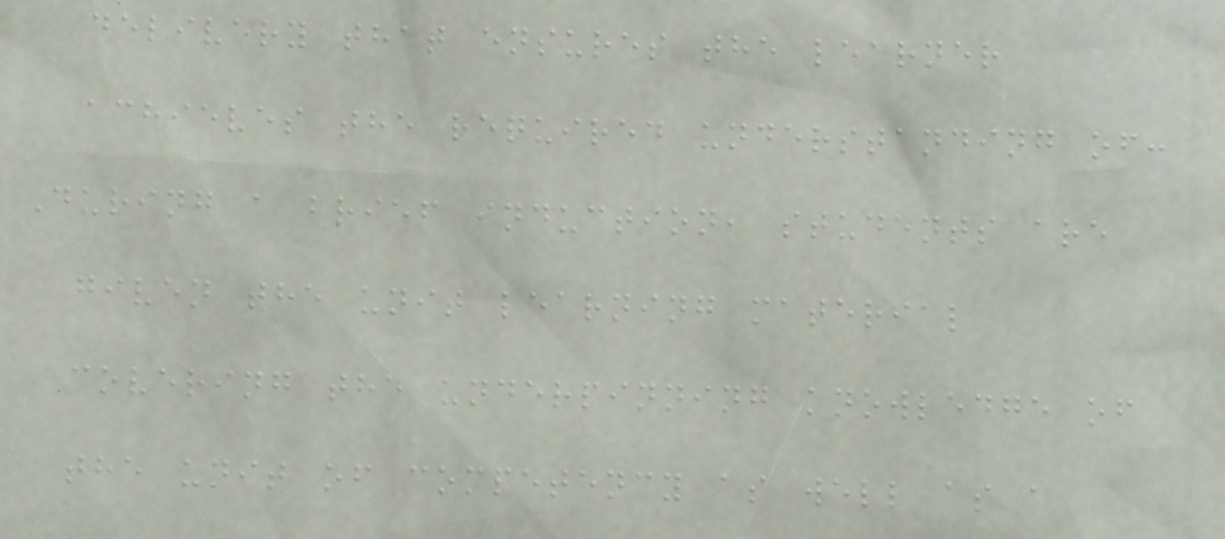delivery that ensures the learner
achieves the required understanding of:
During a brief induction, students are
given the unit learning material
covering the underpinning knowledge of
the unit of competency as well as a
